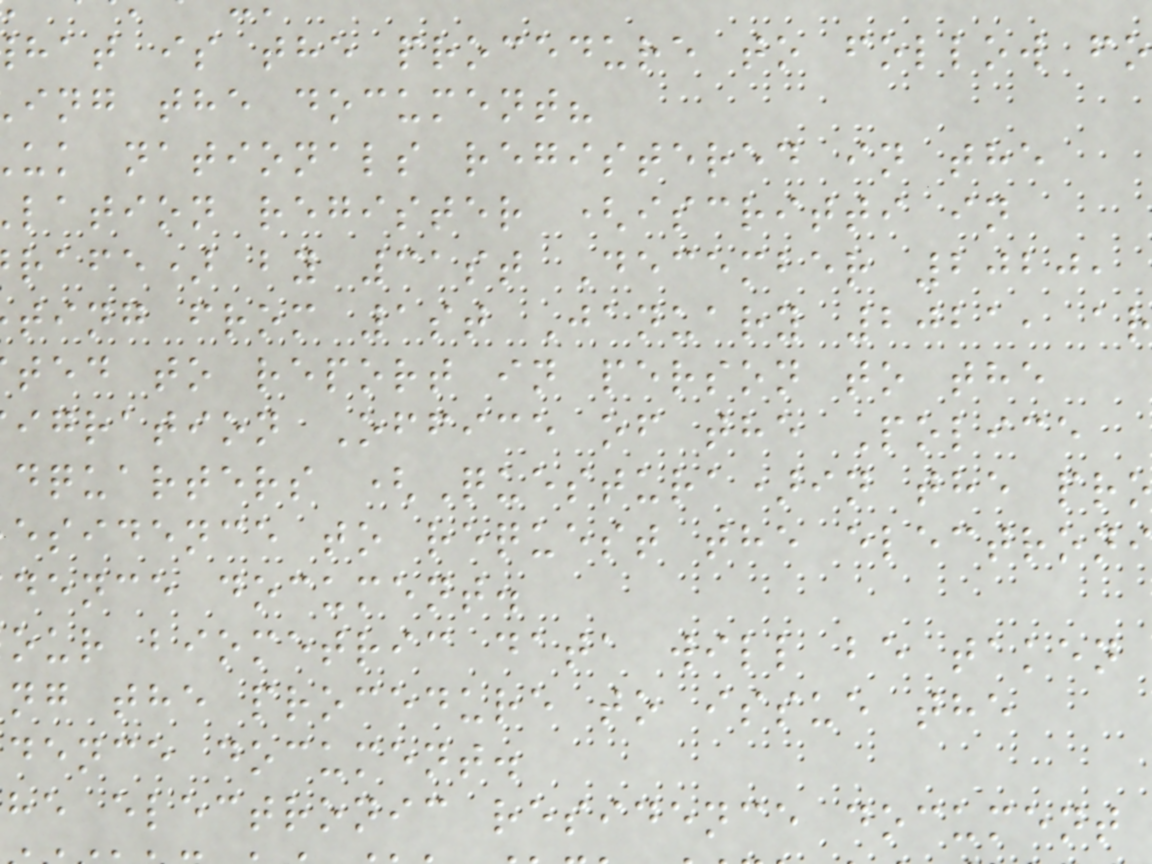hat is the procedure to follow fo
ing the document?
uk nationals registered in the
lation register (iscritti in
rafe) by 31st December 2020,
ting from 1st January 2021, ar
ted to report in person to the
igration Office of the Police
dquarters (Questura)in the pr
esidence to request the electron
dence document.
our biometric data will be taken
ng the procedure to issue the
dence document.
he electronic residence document
